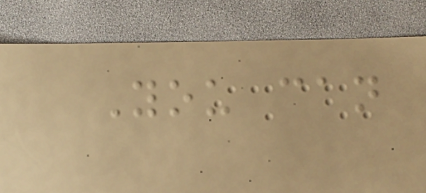You can
